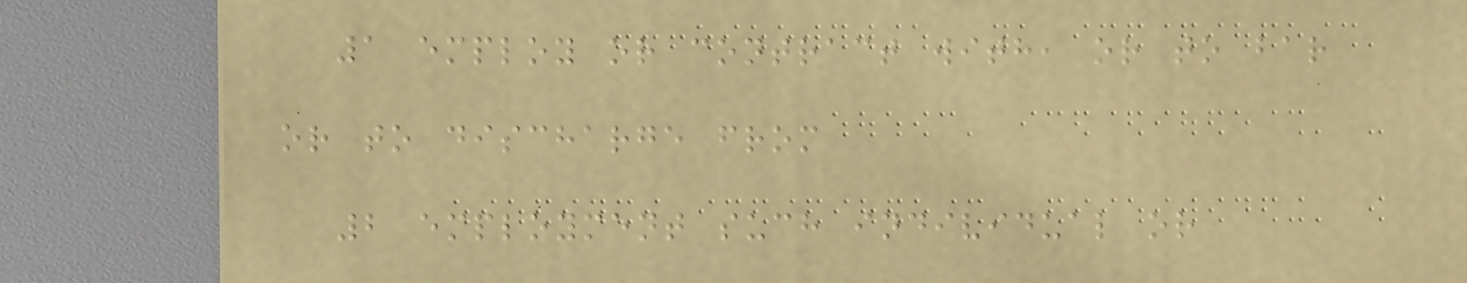1 employ or contract with, or to bar
or to discharge from
2 employment such individual or
